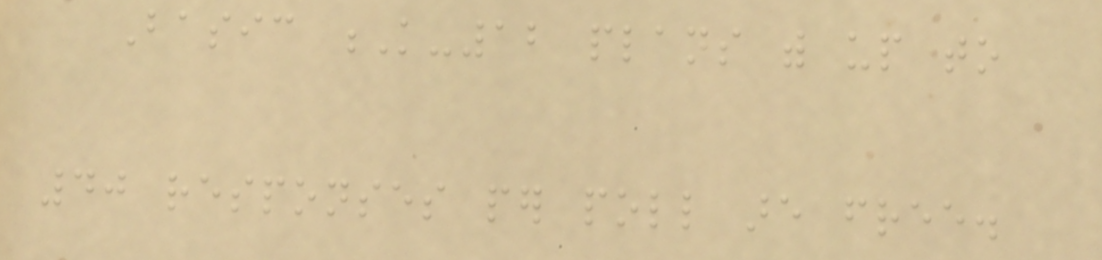Basic K-12 plans with up to
40 responses per poll are free.
